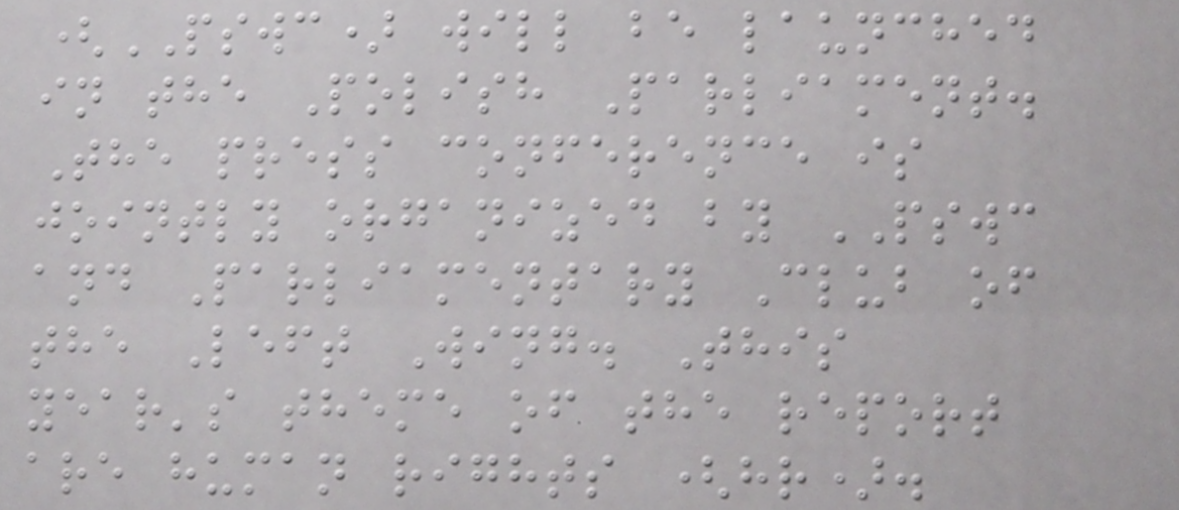(PSWC) will be launched
in the Polish Parliament.
The press conference is
jointly organized by PSWC
and Parliamentary Club of
the Left Wing. This
year's theme of the report
are human rights (hr).
